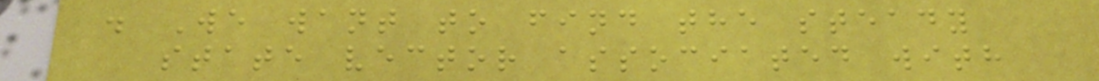. We want to find the steady
state vector associated with
